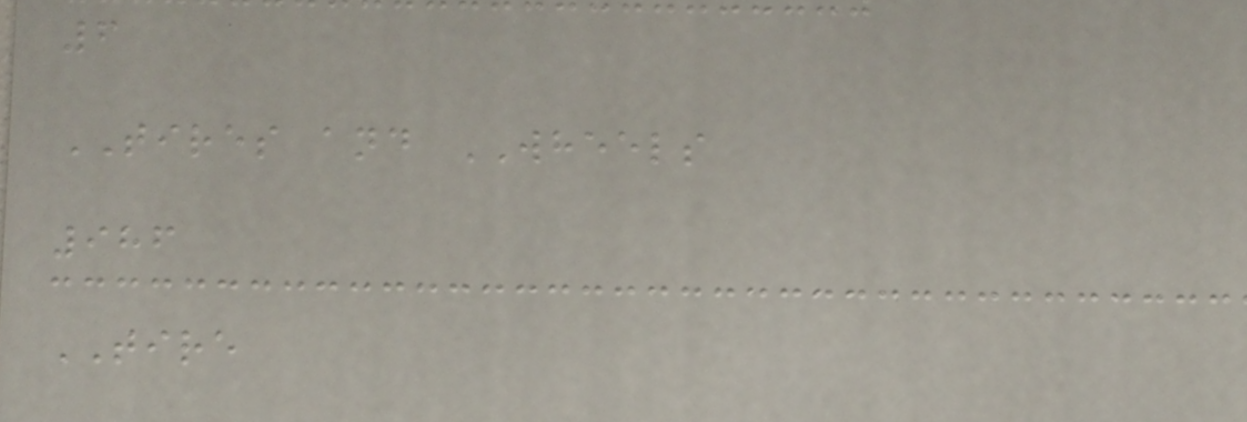6
TIRES and WHEELS
986
TIRE
